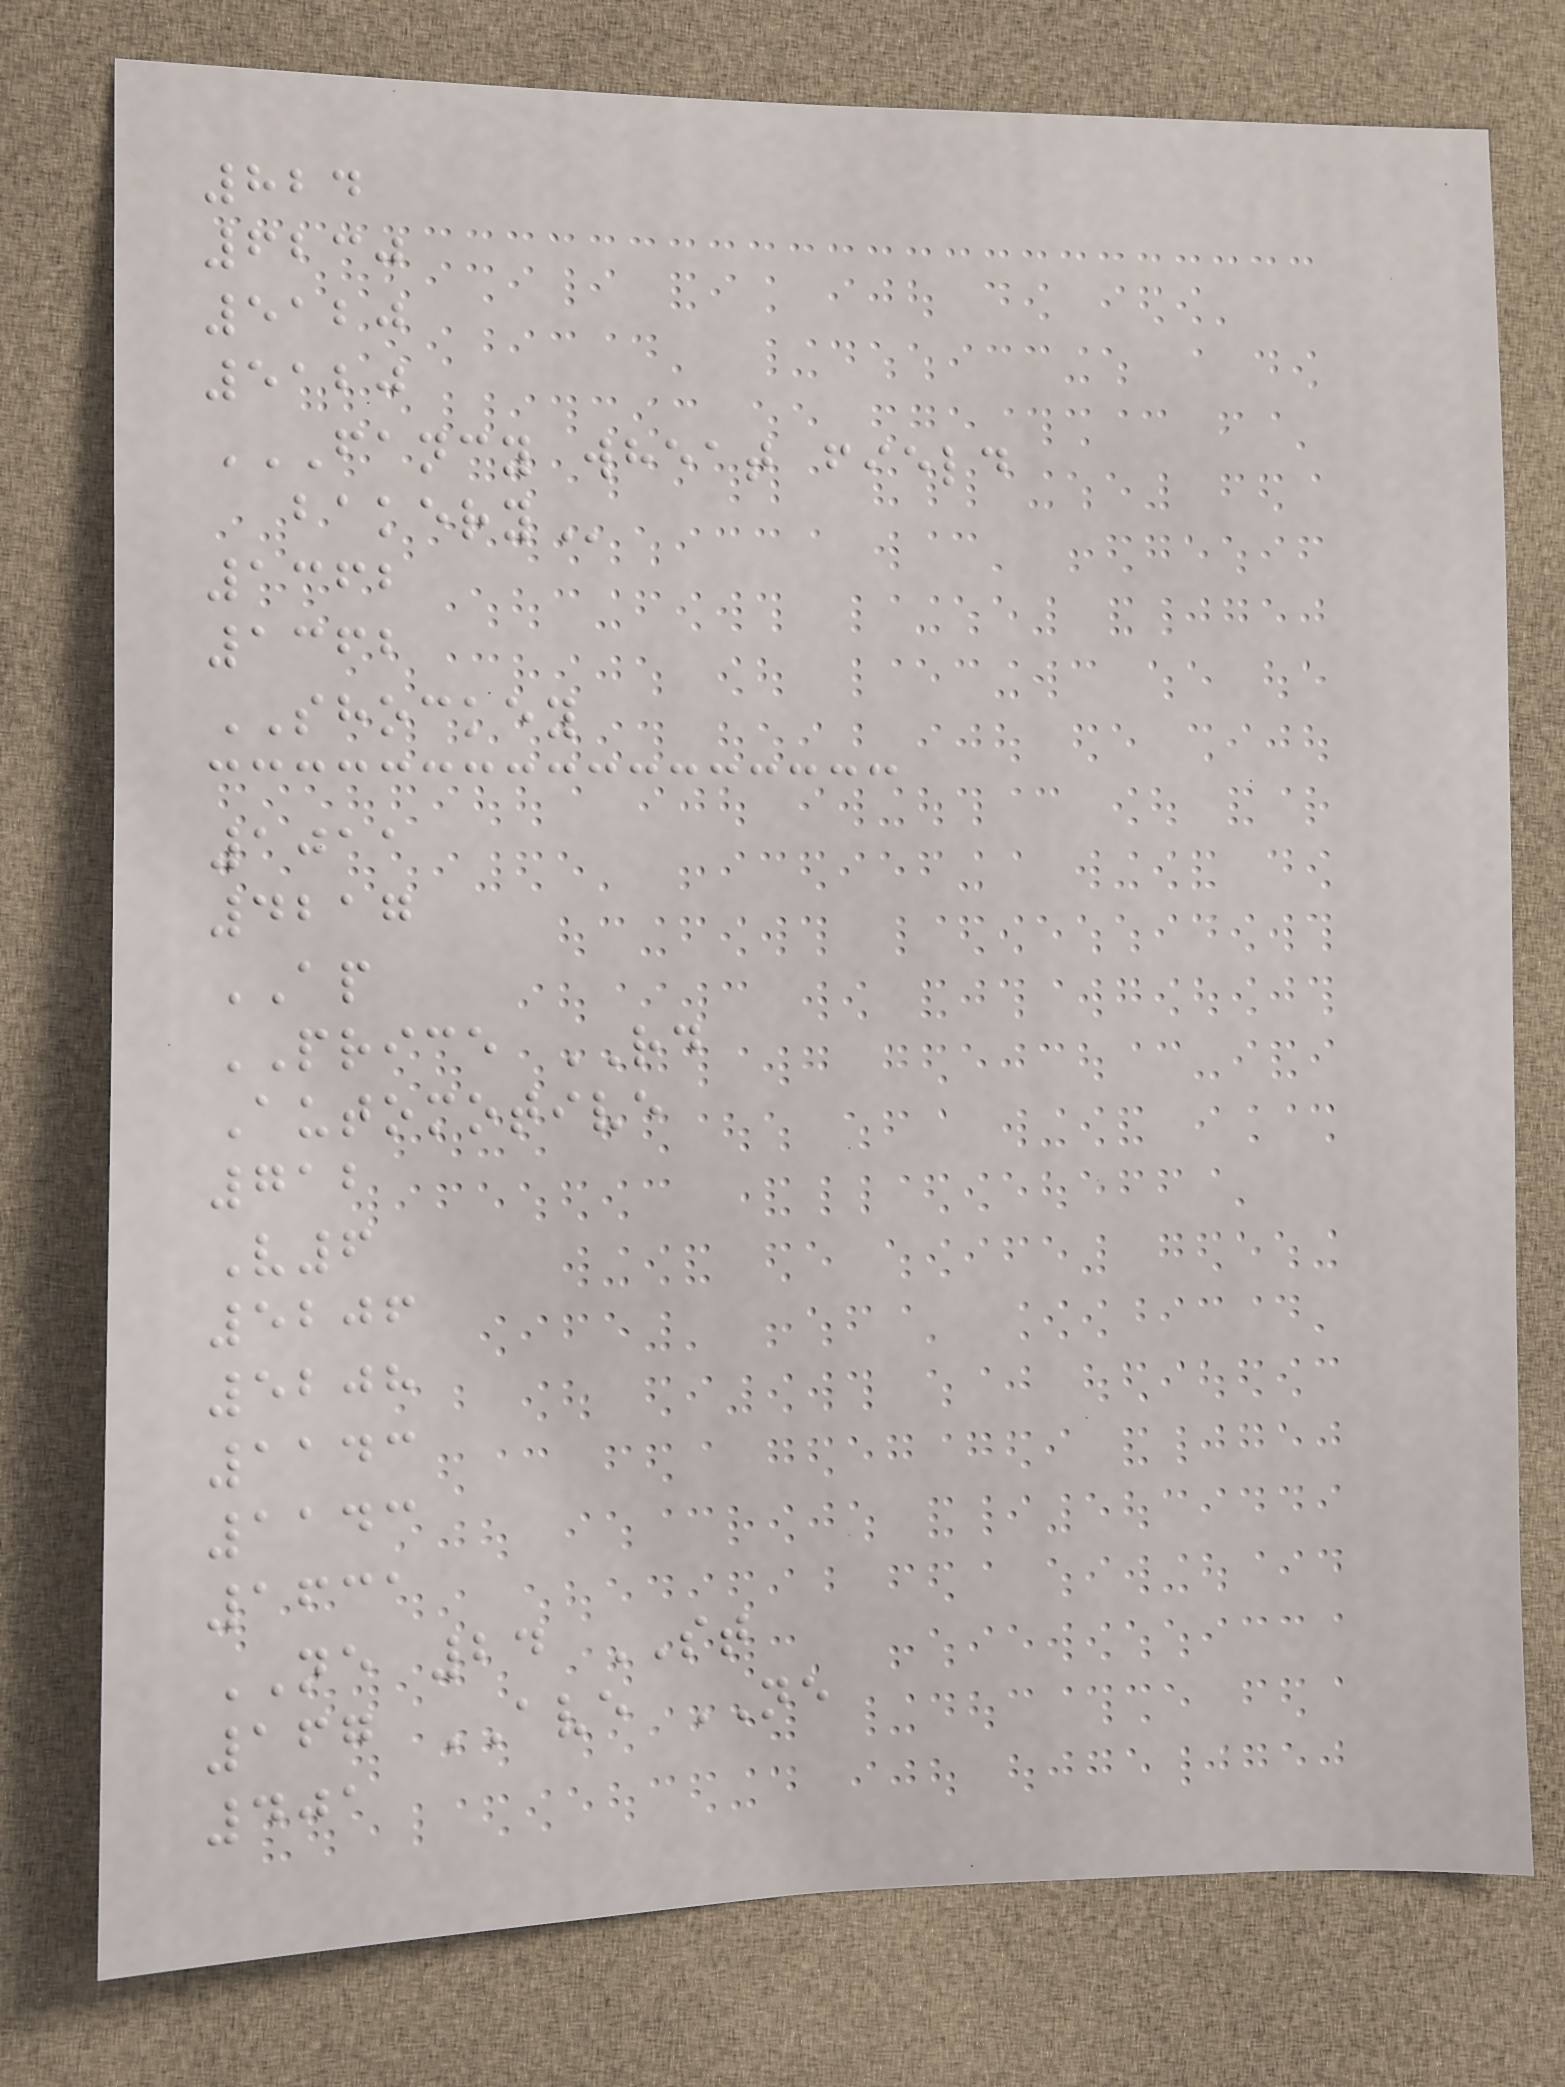824
6230
5120
5120
FANCY WHEAT FIELD
BAKERY
1362
1362
SHOCKEY
1011
4217
AP
PRICE RD
Automotive
712
V6
5206
5208
1143
1143
1631
NE 24 ST
167 AVE NE
401
